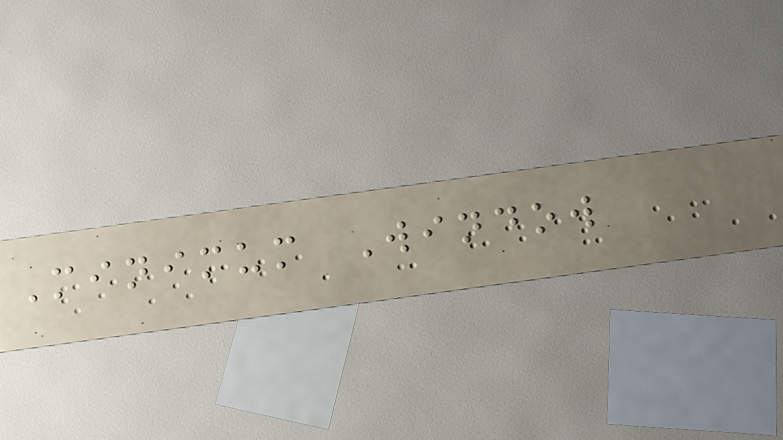Minimum Window
